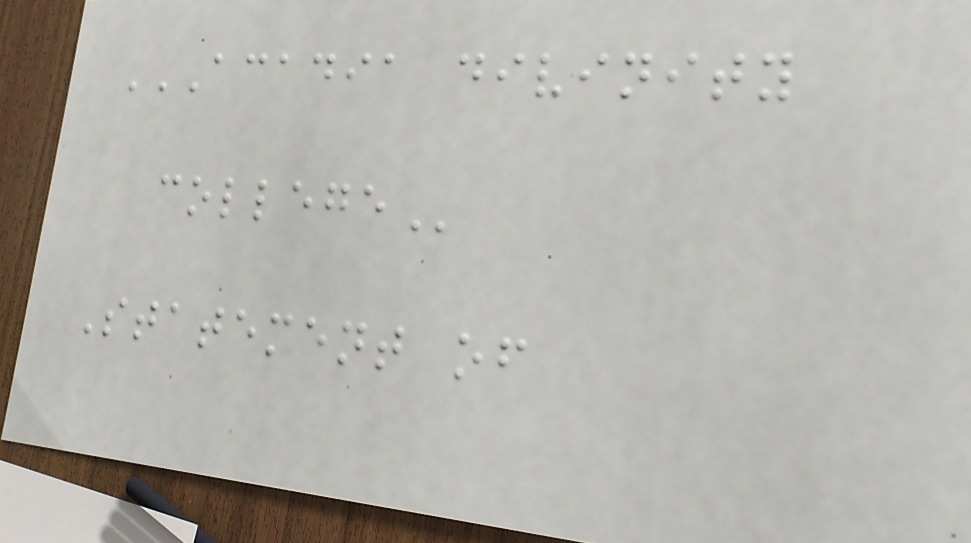ACADIA DIVINITY
COLLEGE
Statement of
